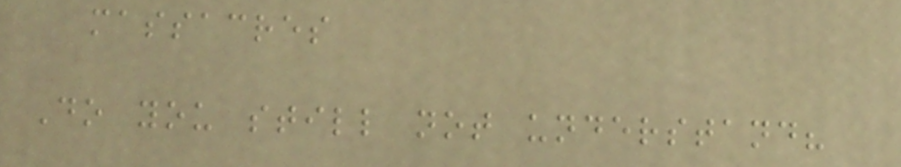massacres
Do you still not understand?
